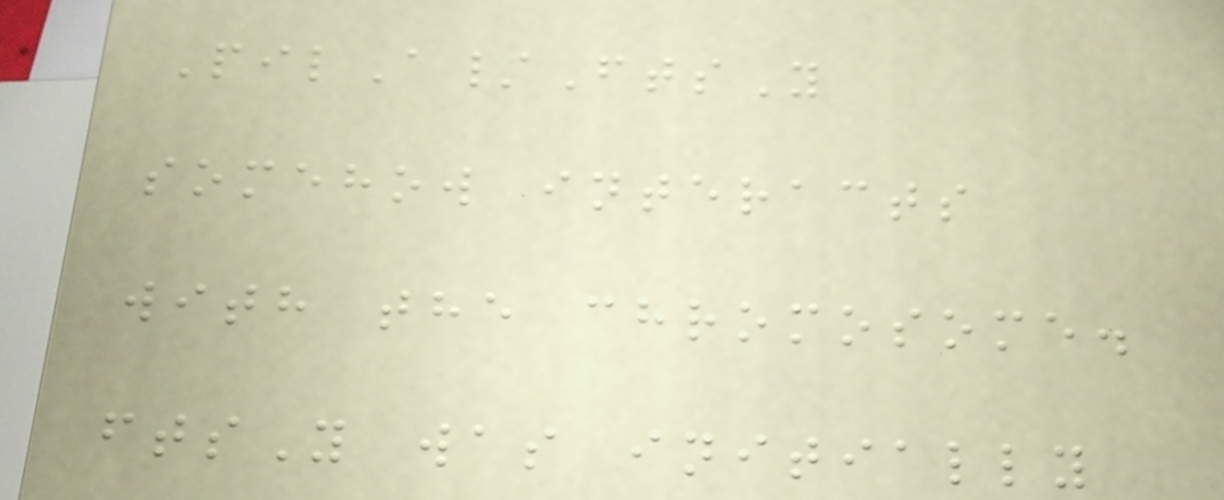PilA/FtsY
somehow interacts
with the chromosome.
ftsY was initially
